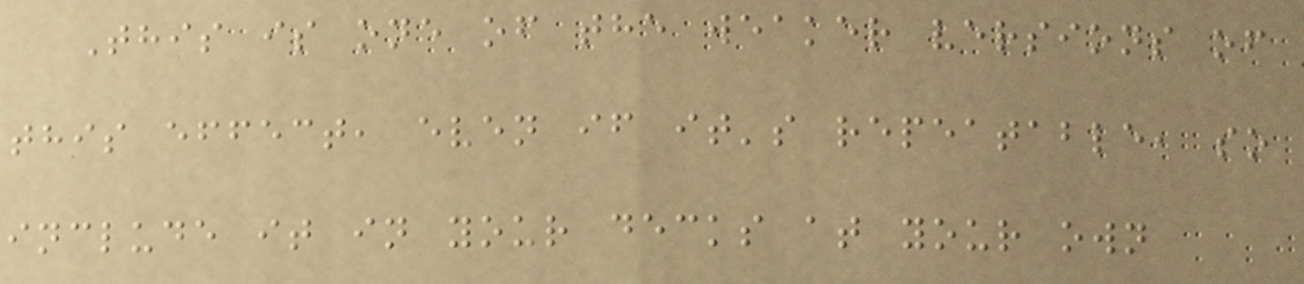This is one of the weaker versions of
this effect, even if it's repeatable, so
include it in your decks at your own
